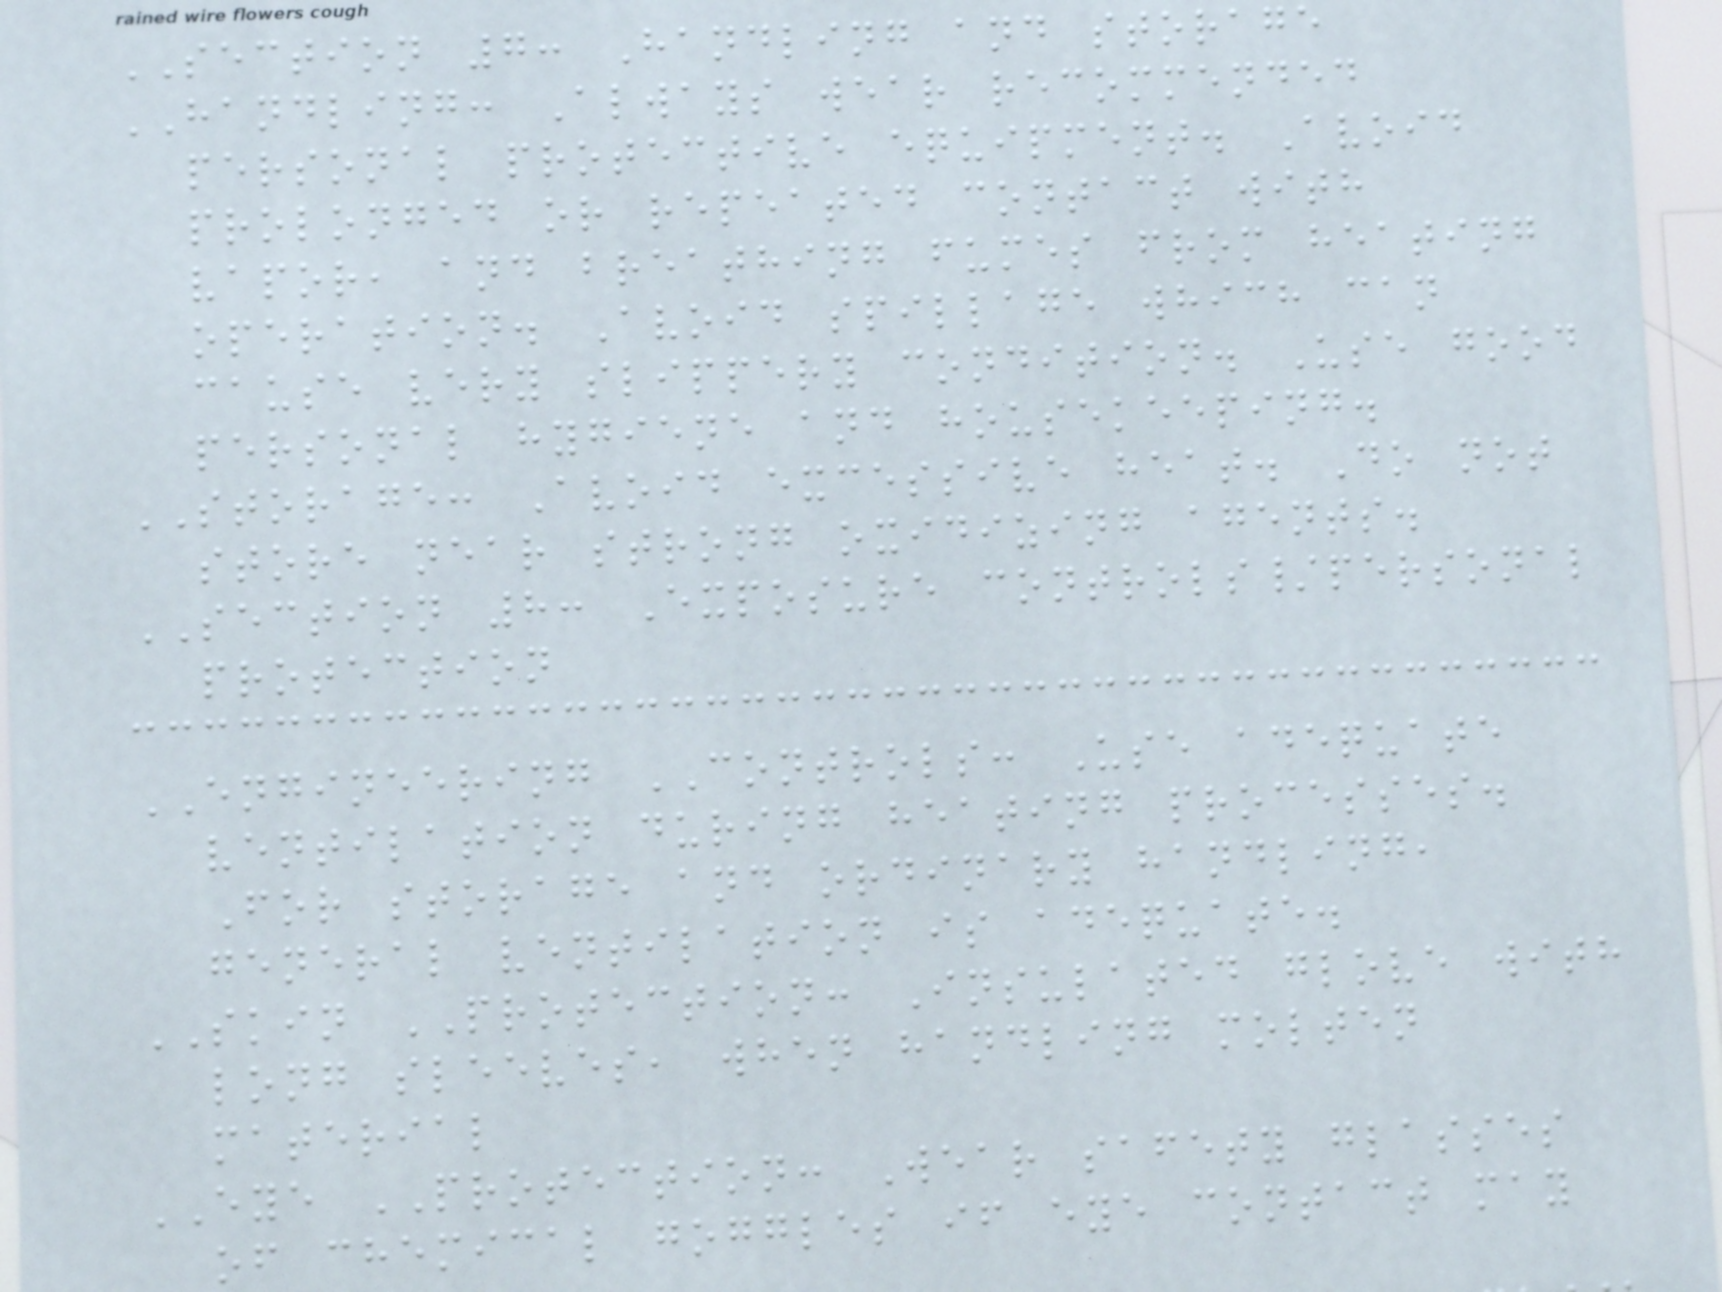SECTION 7: Handling and storage
HANDLING: Always wear recommended
personal protective equipment. Avoid
prolonged or repeated contact with
vapor, and breathing fumes from heating
operation. Avoid spillage which can
cause very slippery condition. Use good
personal hygiene and housekeeping.
STORAGE: Avoid excessive heat. Do not
store near strong oxidizing agents.
SECTION 8: Exposure controls/personal
protection
ENGINEERING CONTROLS: Use adequate
ventilation during heating processes.
For storage and ordinary handling,
general ventilation is adequate.
SKIN PROTECTION: Insulated glove with
long sleeves, when handling molten
material
EYE PROTECTION: Wear safety glasses
of chemical goggles if eye contact may
